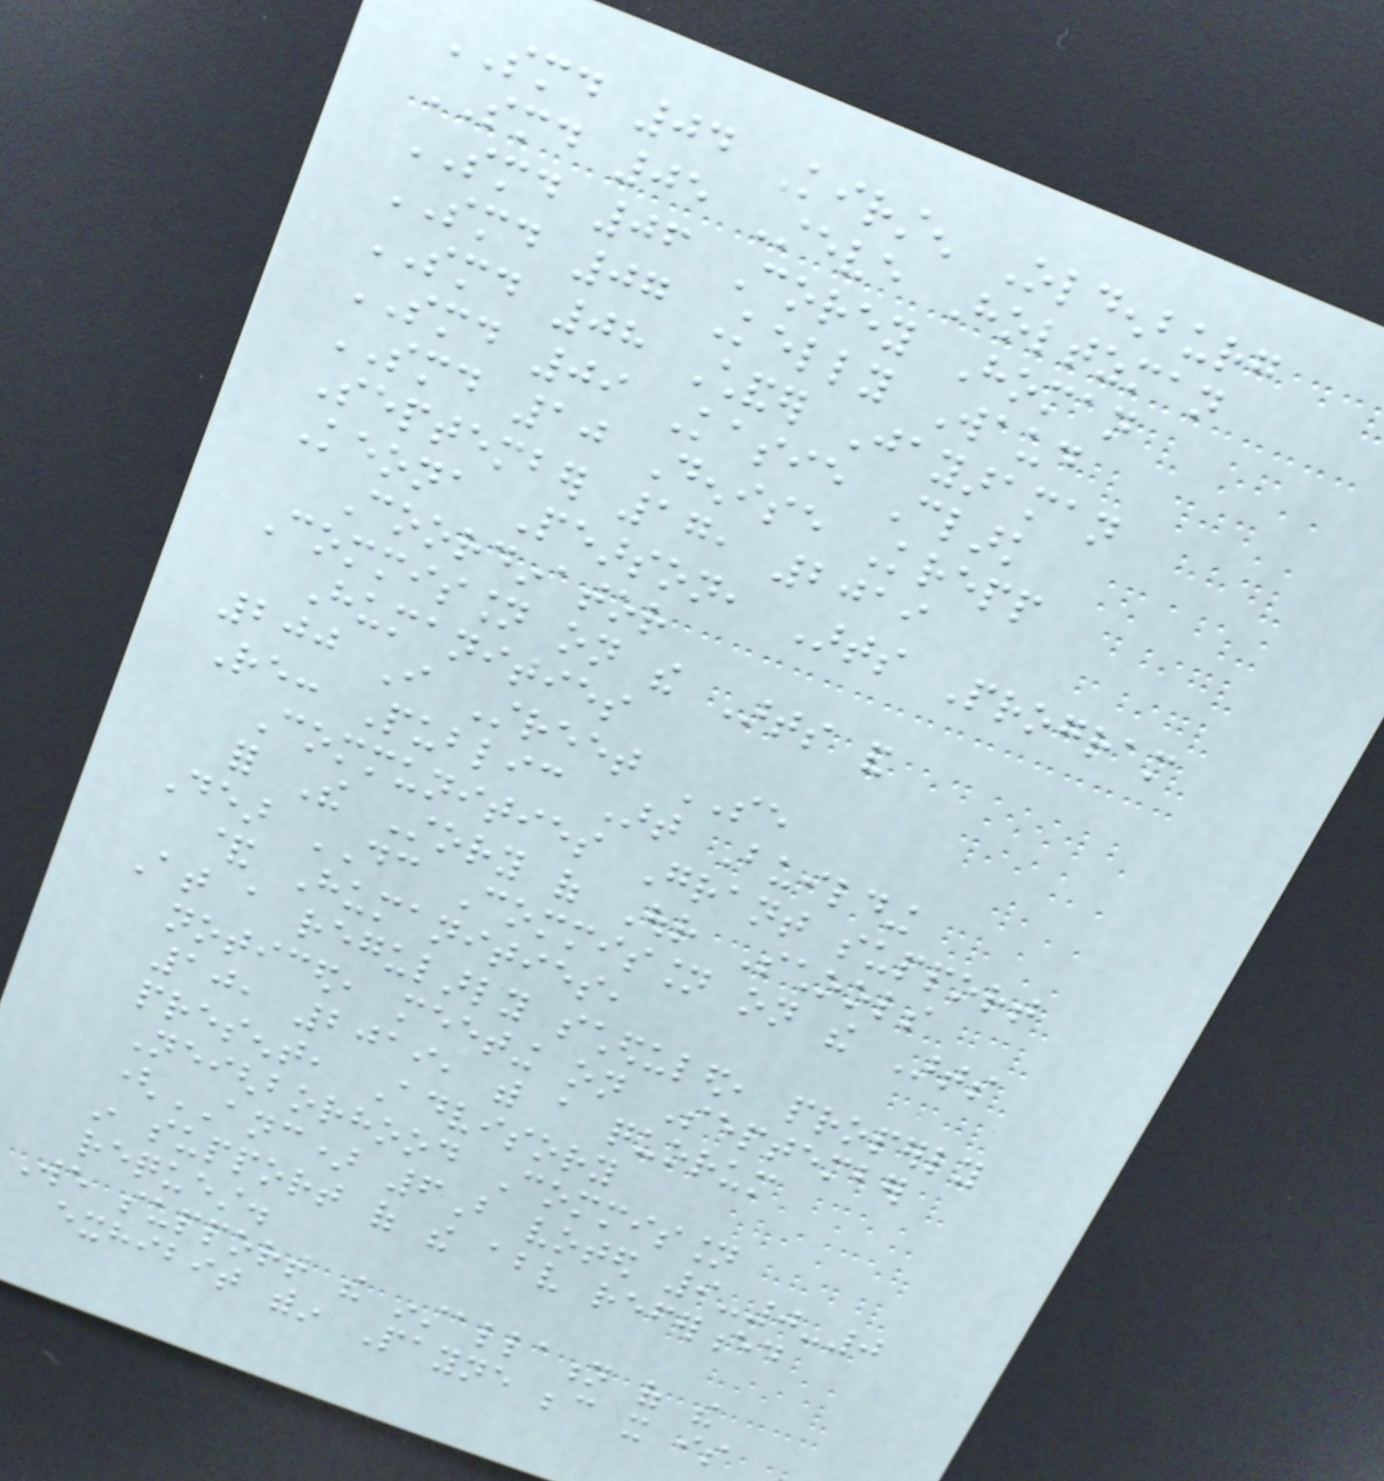SMD 04 Kirsten Oldenburg
SMD 05 Steve Holtzman
SMD 06 Corey Homan
SMD 07 Kelly Waud
SMD 08 Chander Jayaraman
SMD 09 Kasie Clark
SMD 10 Denise Krepp
September 17, 2019
Keona Pearson, Arts Program
Coordinator
Commission on the Arts and
Humanities
200 I Street SE
Re: Public Art Building
Communities Grant support
for The Story of Our Schools
Dear DC Commission on the Arts
& Humanities,
At a regularly scheduled, properly
noticed, meeting on September
10, 2019, with a quorum
present, Advisory
Neighborhood Commission
(ANC) 6B voted 9-0-0
in support of the above referenced
request.
We support the installation of the
exhibit within Payne because it is
